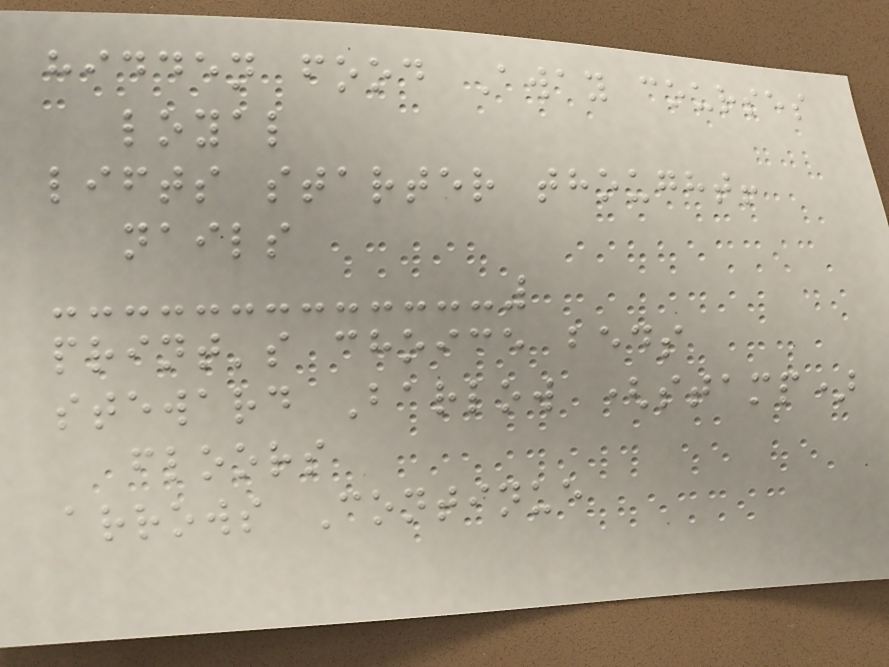hidden food Away courses
loyal
lifts starter thought!
nails
print's choice beds
steward Barlow (stamp)
floors
arrows Continue
